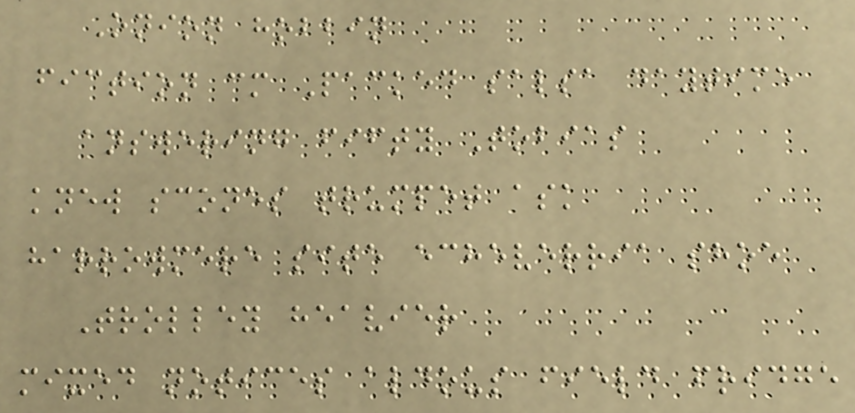Onion hobbin
fiction cm Packed salsa daytime
answering fifty Tobias
knew scones trumpet ask
harrowmere site echeverria shoe
Trolley heavier
mixed notices aldous field fridge
